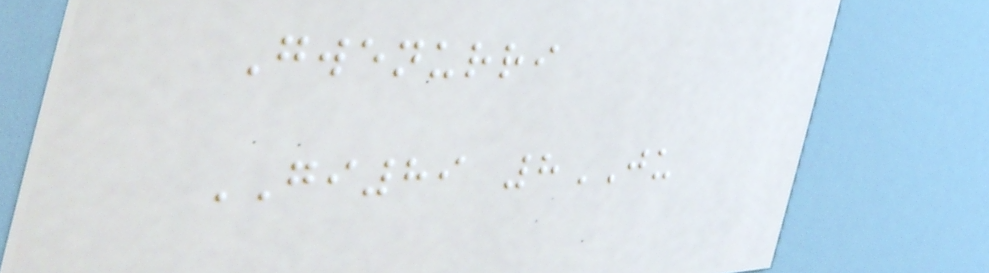Gwenurri
GI89 8JU
